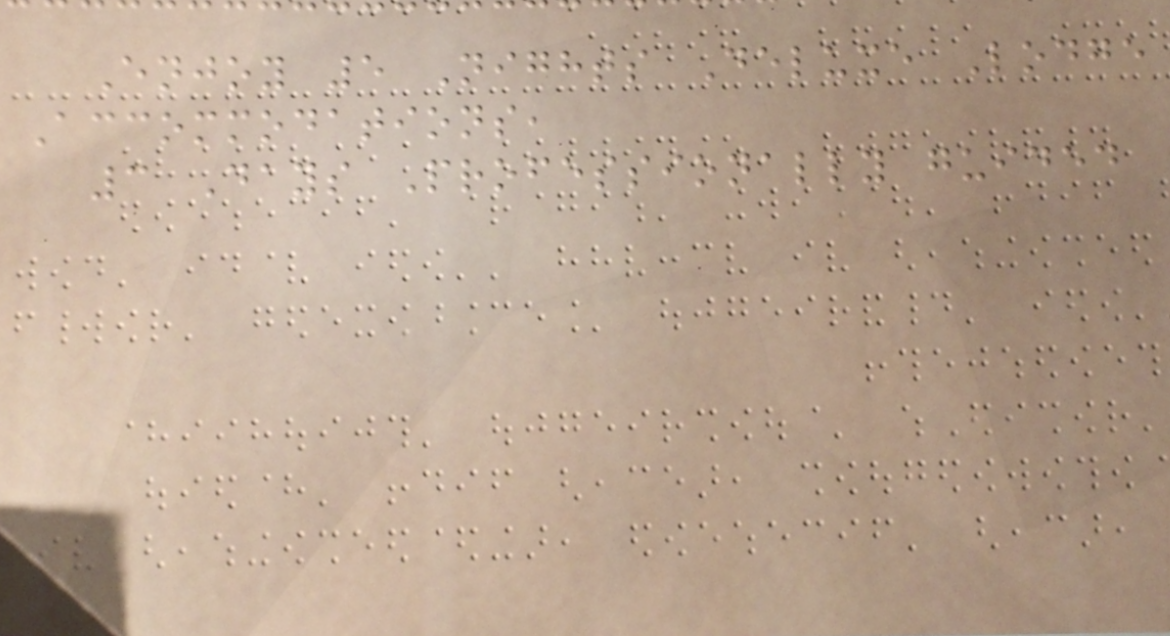Enjoy 5 Nights Deluxe Lodge
Accommodations,
3 Days Professionally guided
